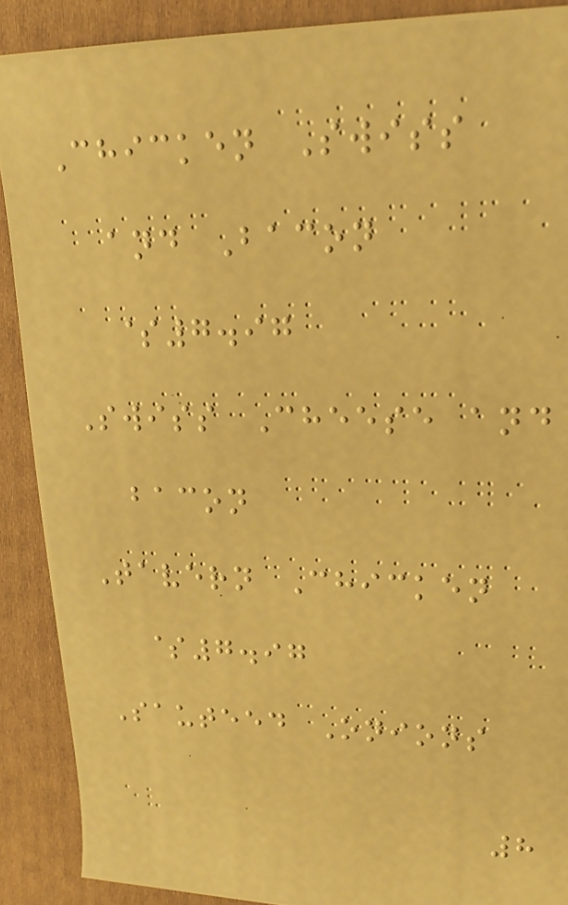Chicken Swiss
and Bacon
$7.97
Swiss Cheese and
bacon
Tavern Chicken
$7.97
Sauteed Onions
8
